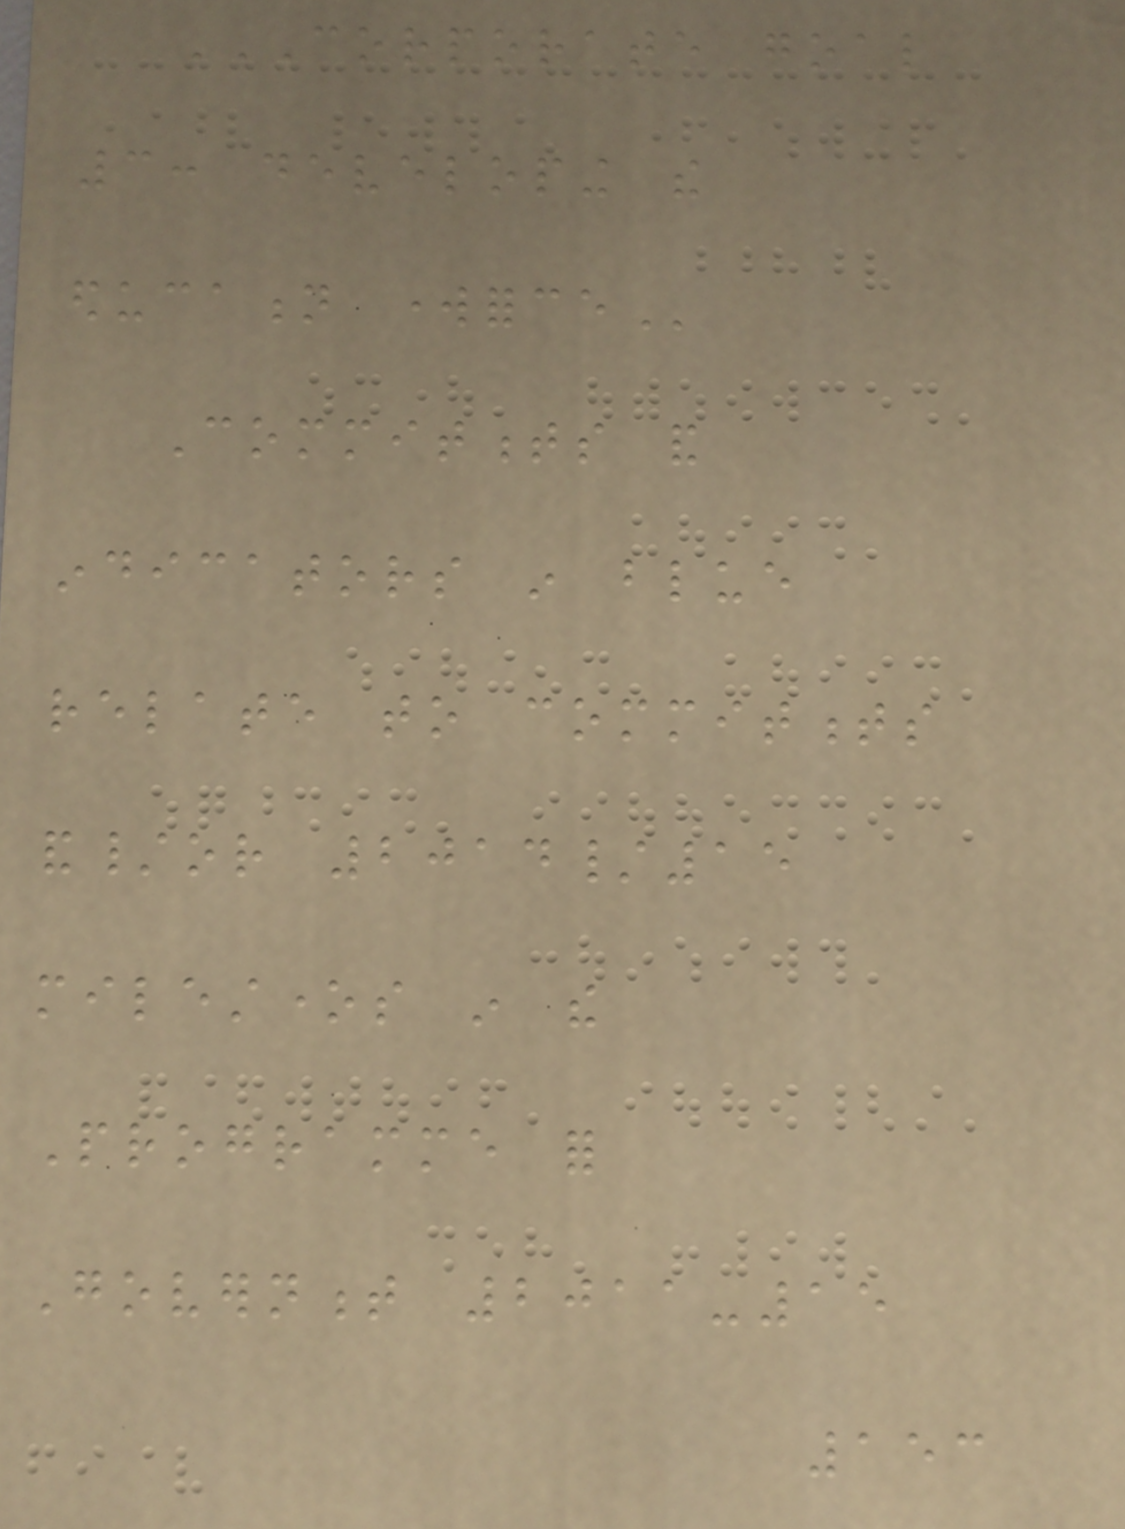CORPORATE GOAL
3: DEVELOPING THE
EDUCATION WORKFORCE
Commitments and
indicators in blue
relate to commitments
and/or 2014/15
milestones in the
Programme for
Government 2011-15
153
